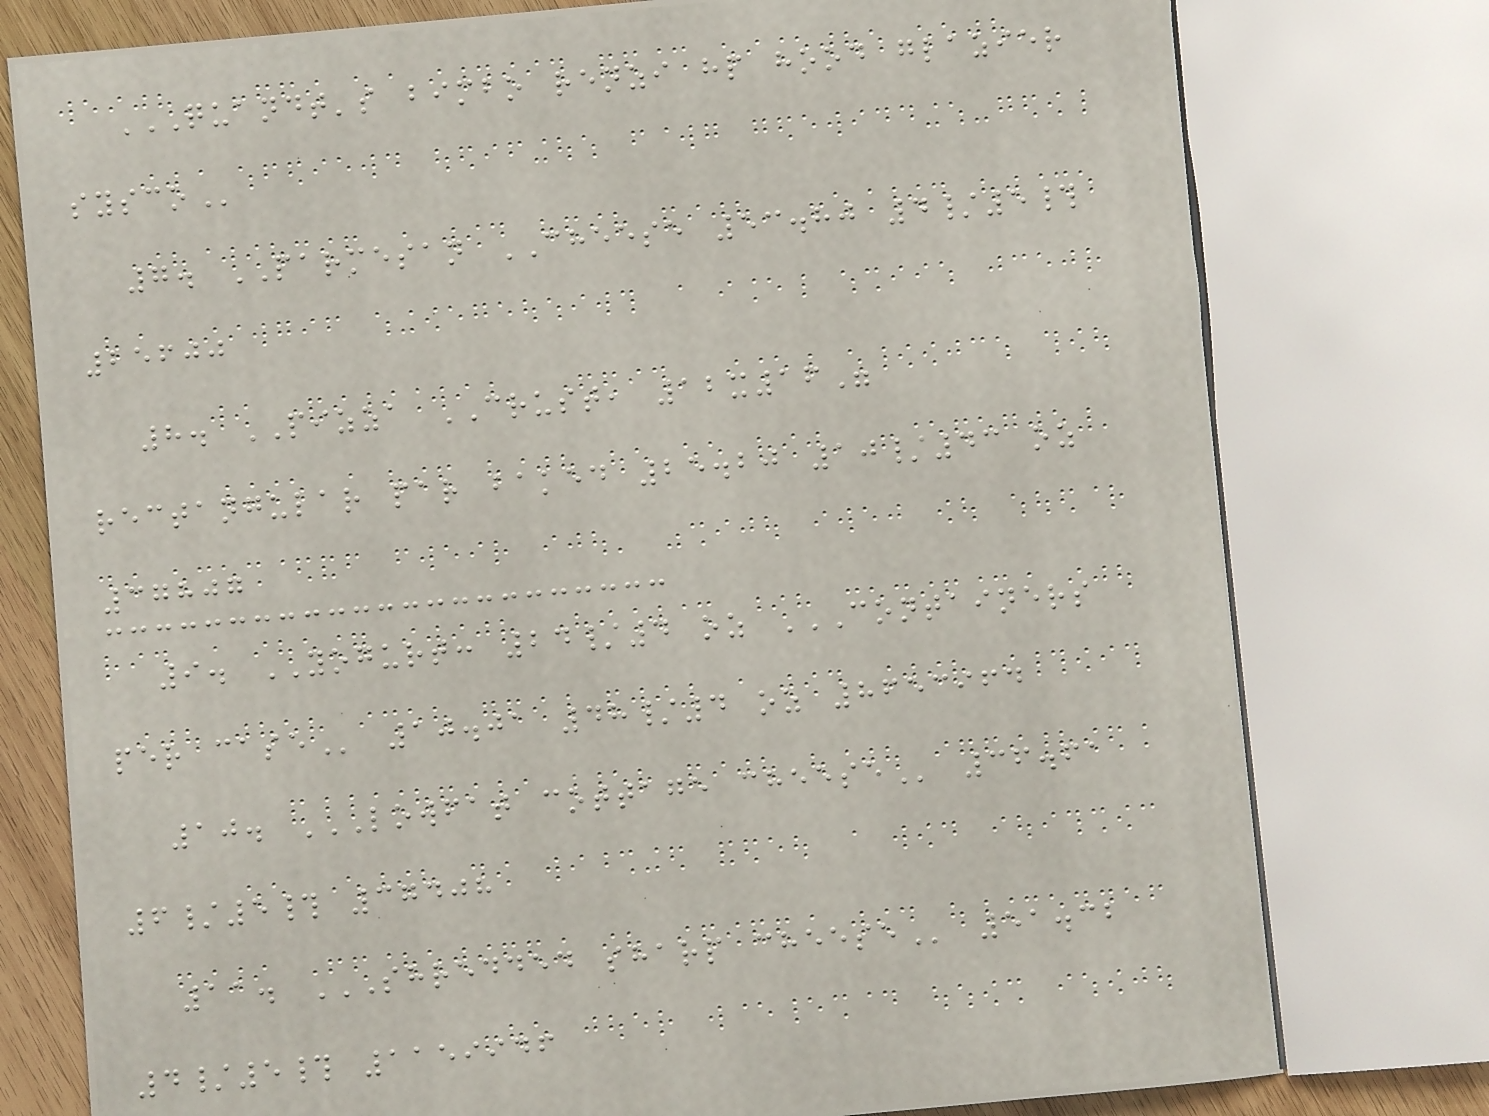QUANDT'S BIMBO RENZI HP HOOD GLAZIER
SYSCO
7. PARMESAN CHEESE 53.80 4/5#
25600
8. PIZZA CRUST, 12x16"
rectangular par baked 25.20 10/43 oz
37807
9. YOGURT: 24/4 oz CONTAINERS
PER CASE 10.01 48/4 oz 8653964
10. LOWFAT COTTAGE CHEESE 36.61
6/5# 37408
11. SHREDDED SHARP CHEESE 51.32
4/5# 1159946
